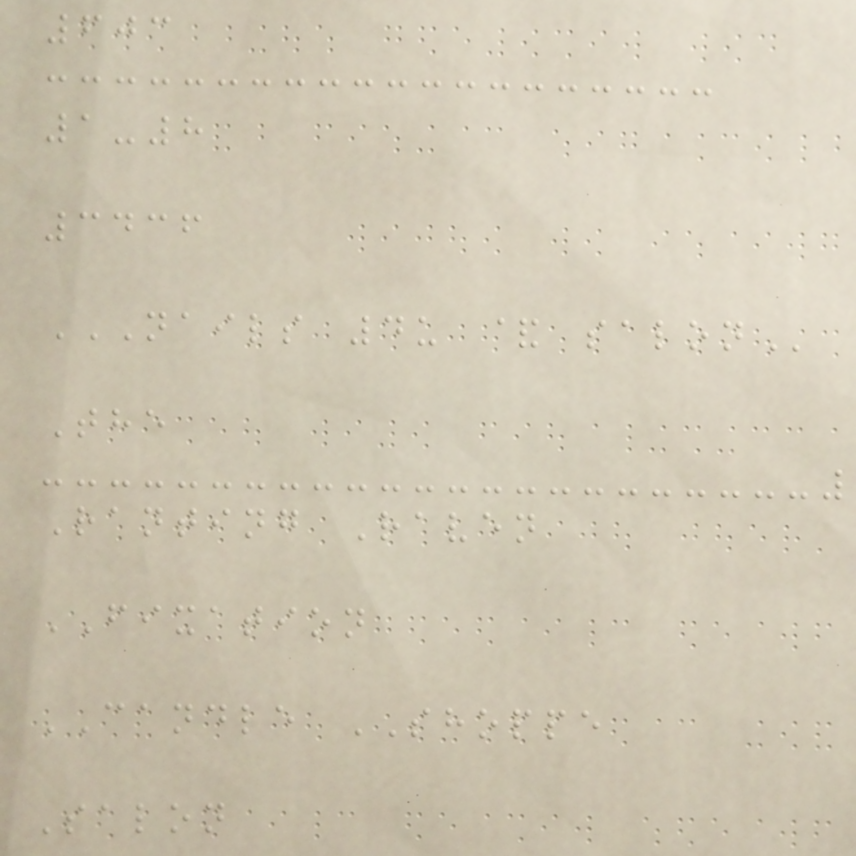603
1-8
3436
NAILS 4U & SALON
The
Ranting Raven
FIXATION
CANDLE SHOPPE
Salon
